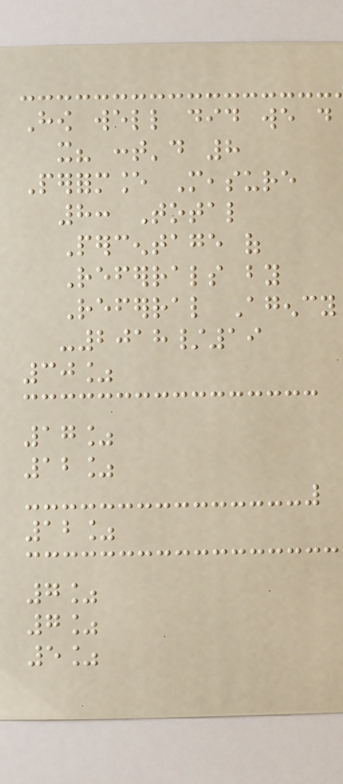How well did we do
it? cont'd 8
Performance Measure
8: Total
Percentage of
Referrals by
Referral Agency
-2018/19
30%
17%
12%
12%
7%
7%
5%
